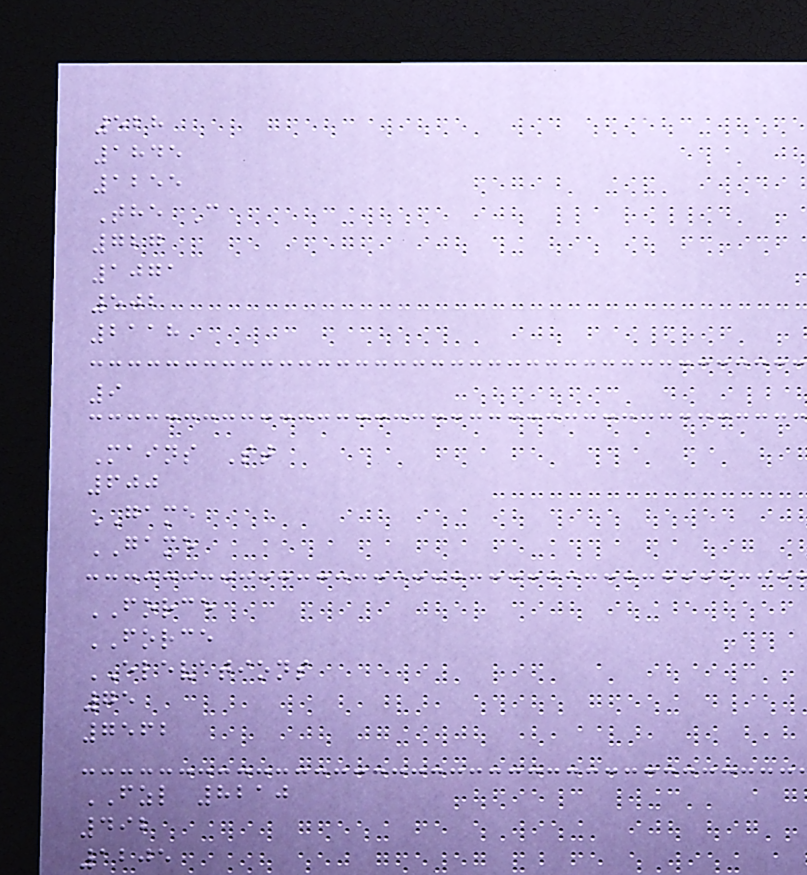528
1845
1255
The C
727
1071
502
2118
9
Mains St
600
GAME
GAME
FORCE
FORCE
ELEVATIONS
75
7562
FZL 8210
492
1205
